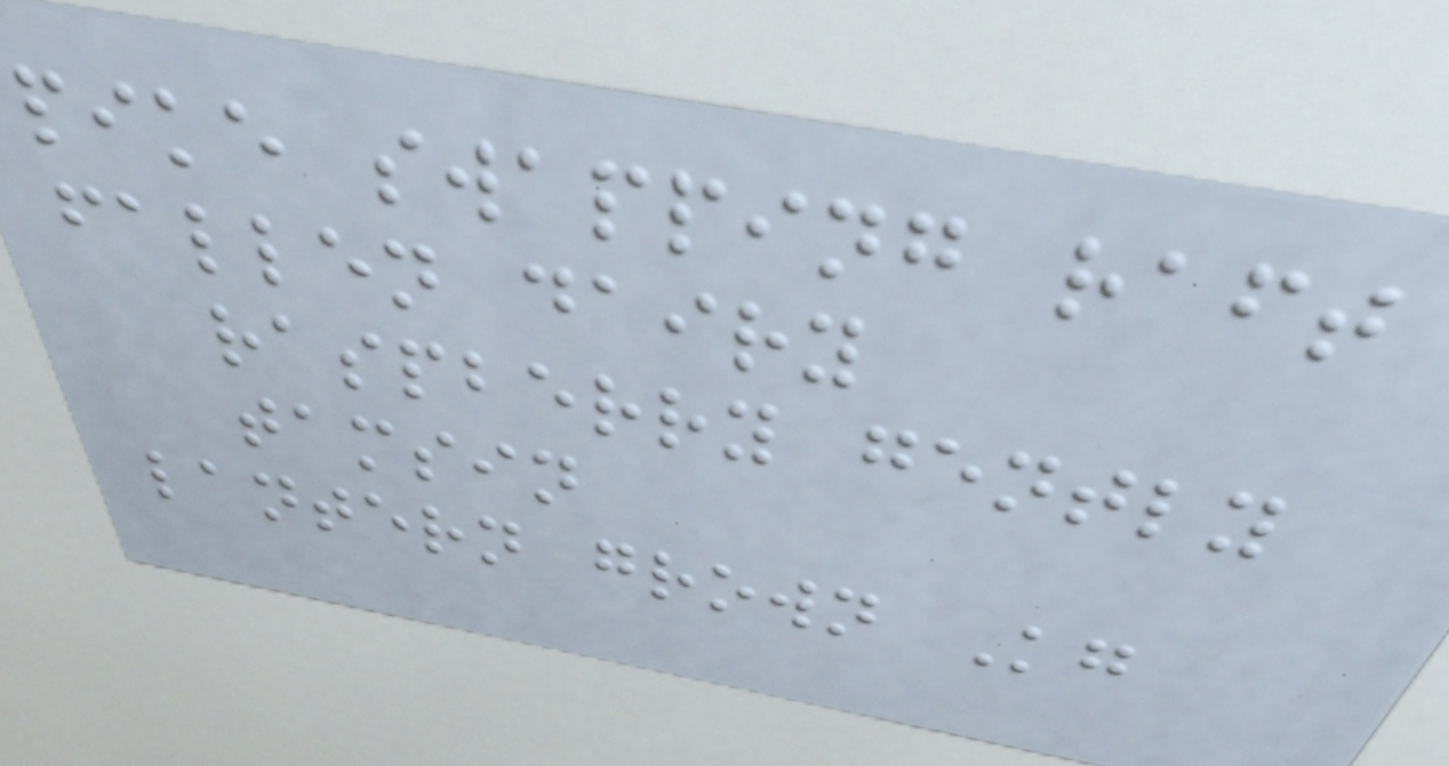pike swapping raft
fallen dairy
raspberry gently
tamsin
lantern grown Kg
